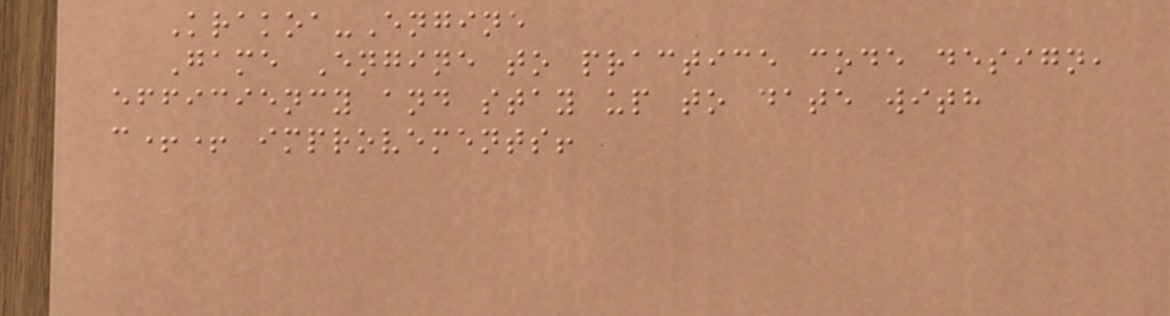Krakoa-Engine
Game Engine to practice code design,
efficiency and stay up to date with
c++ improvements!
